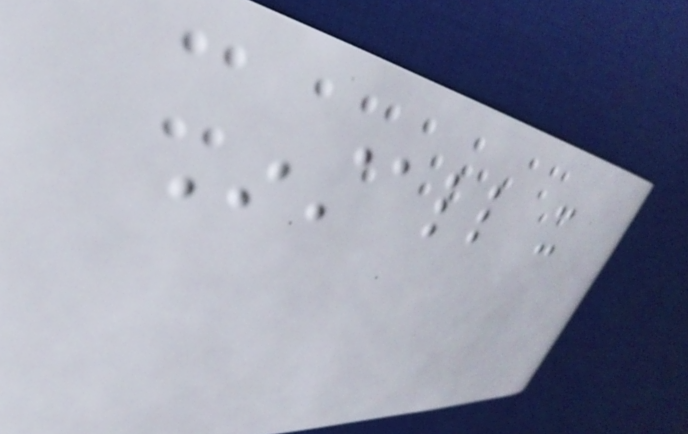Install it
